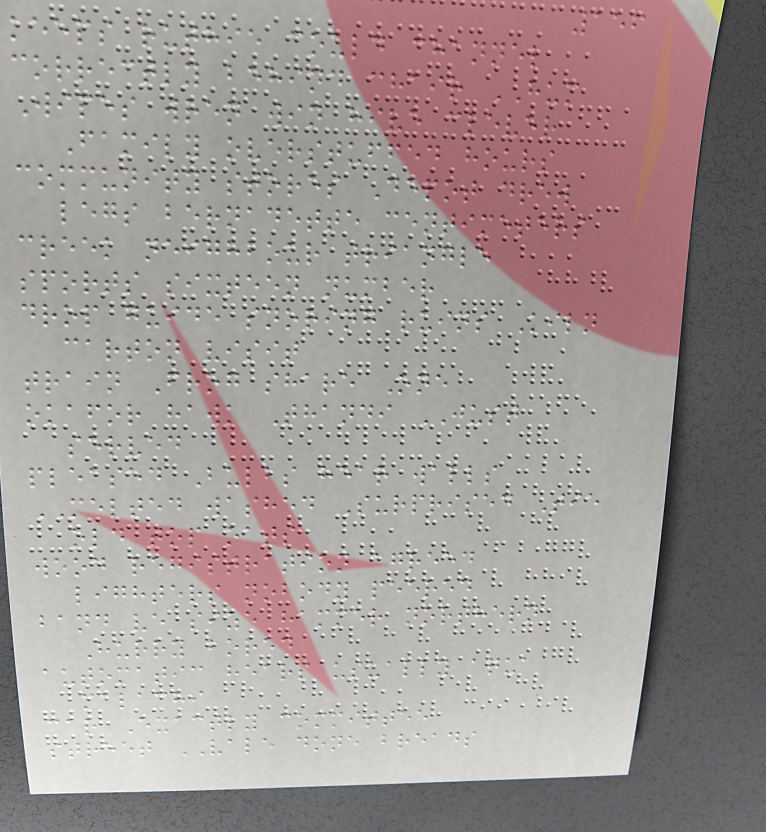156
keeps ruthie could channel
correctly behind chair HUM
Wipes wren win hive clever
Family overstuffed hours
community stores Depot drew
legs bernadette centimeters
creek neighbour triangle
sports sixteen number
drop guide snoring ruins Kiln
carton visit
train Frog share One
okafor hawk Thandi JUST
served
pleased Bulbs hear walls
MELTED washed Surprised Tie
old top oats
wood registration agreed
lighters nobody peered
band ve size hammer northern
Hurry bored
automatic hears usually aqua
malachi
car Exactly committee
street VALE done breads
